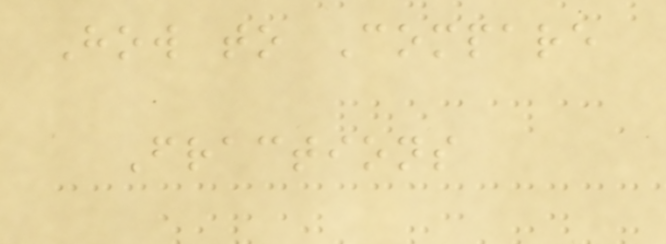How to Compare
Fractions
